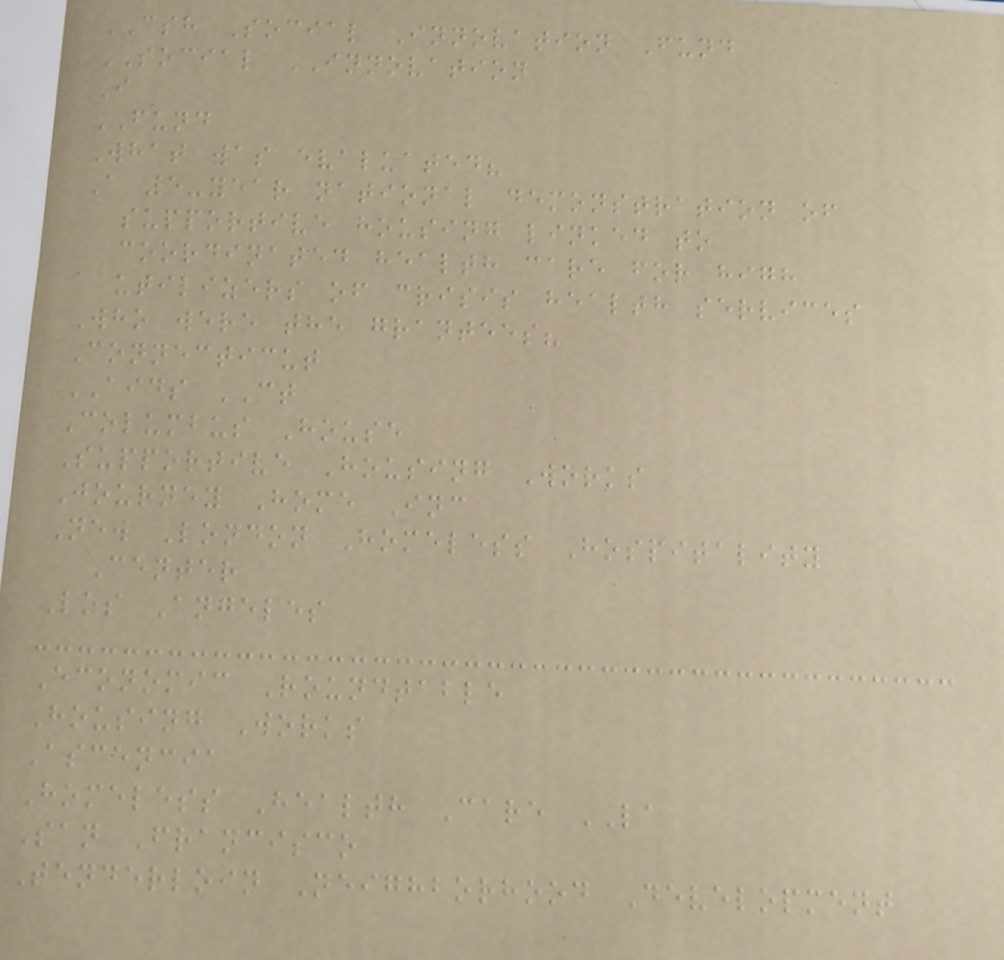CSH Social Innovation Fund
SOCIAL INNOVATION
I
FUND
What was evaluated?
A 5-year national demonstration of
supportive housing linked to
coordinated health care for high
utilizers of crisis health services
Who were the grantees?
Connecticut
AIDS CT
Columbus House
Supportive Housing Works
Journey Home Inc
New London Homeless Hospitality
Center
Los Angeles
Economic Roundtable
Housing Works
Ascencia
Homeless Health Care LA
San Francisco
Tenderloin Neighborhood Development
